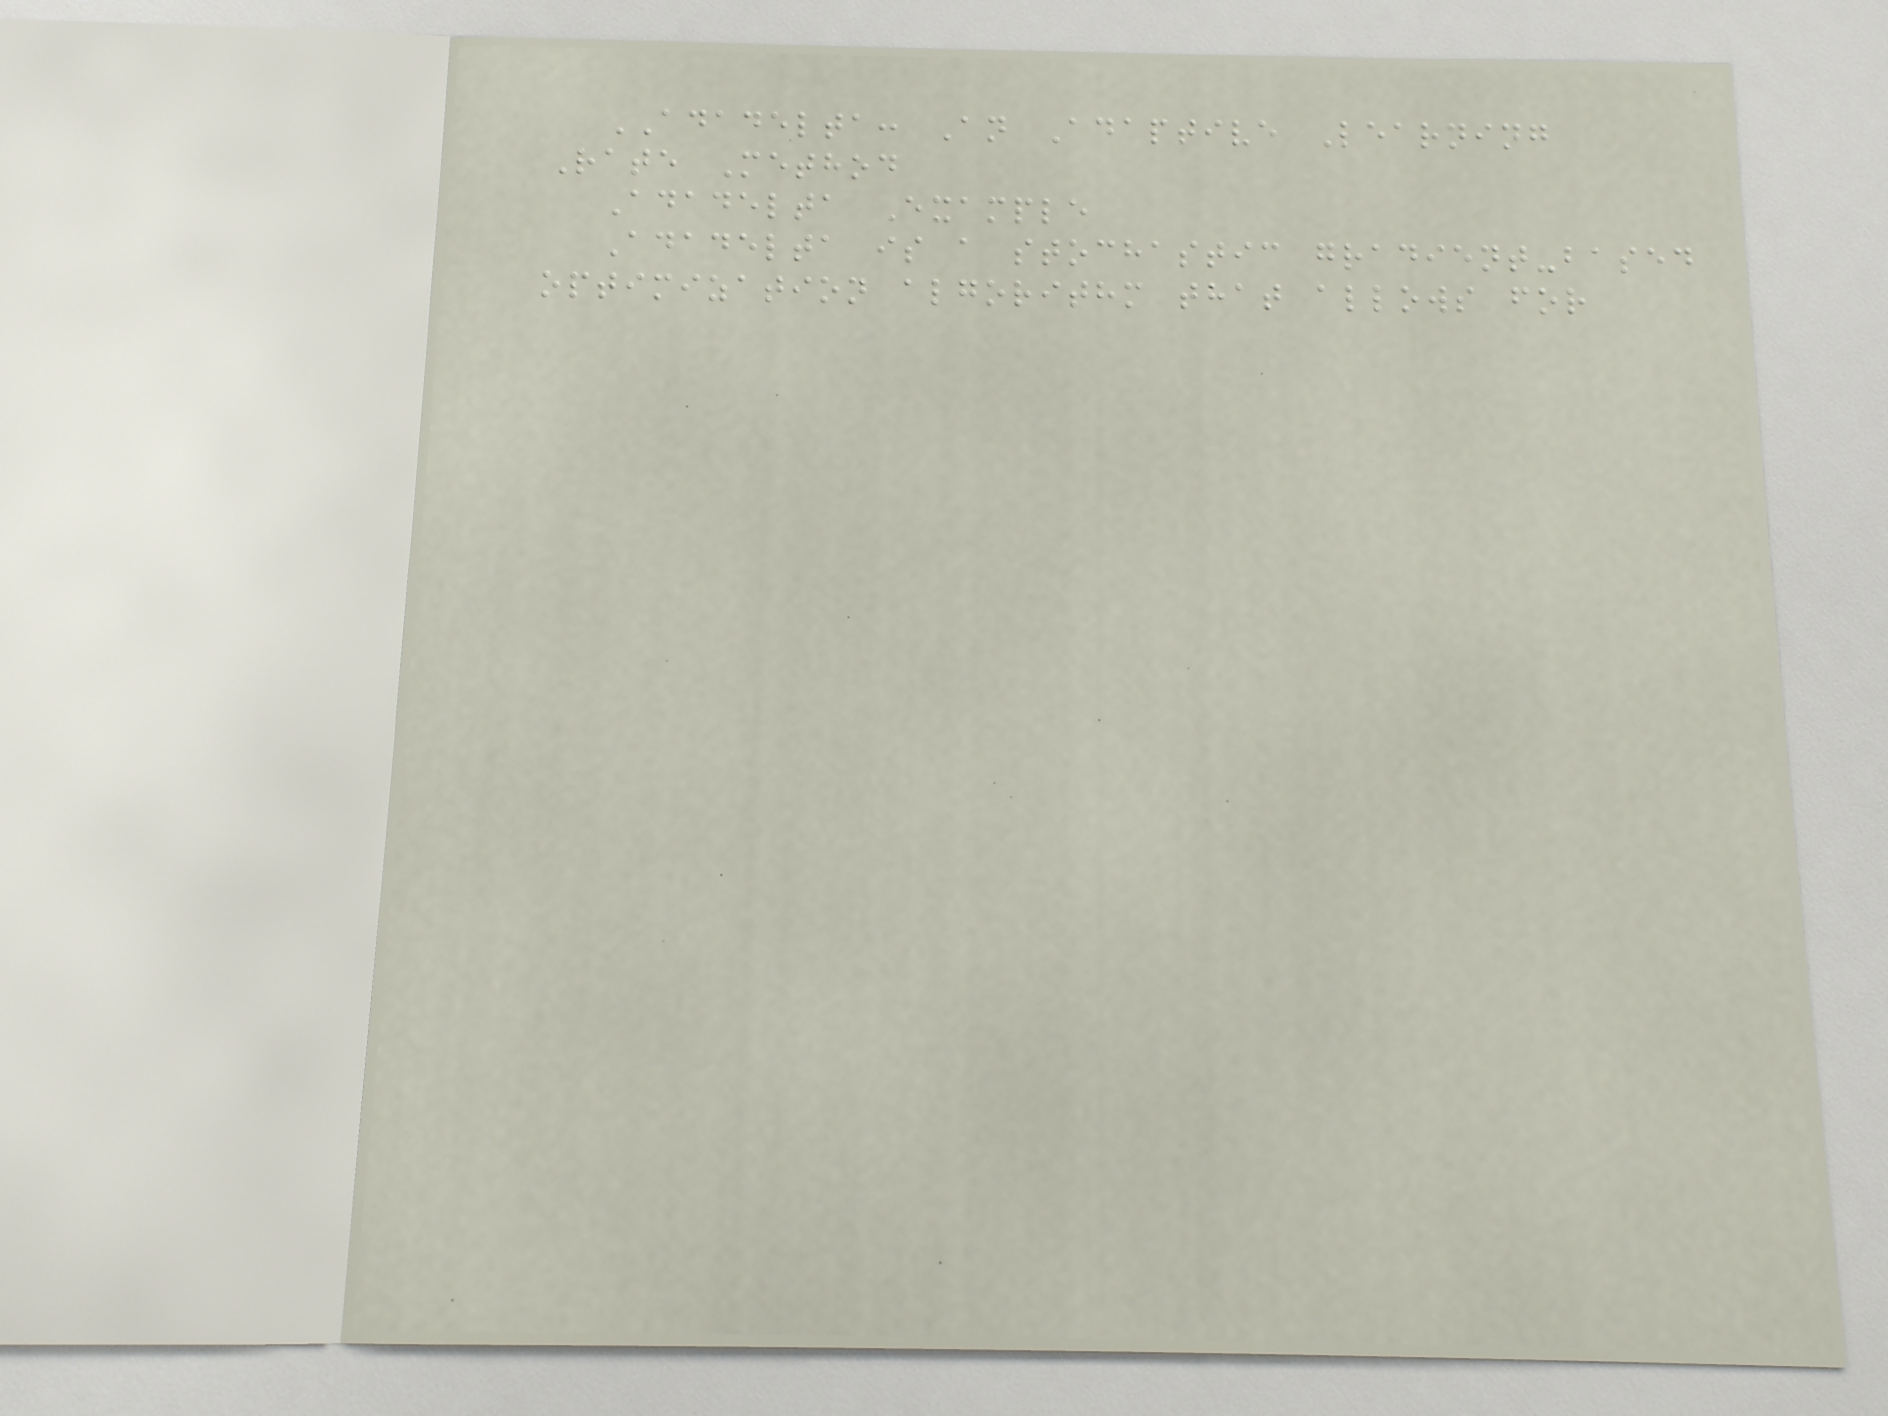ADADELTA: An Adaptive Learning
Rate Method
Adadelta Example
Adadelta is a stochastic gradient-based
optimization algorithm that allows for
